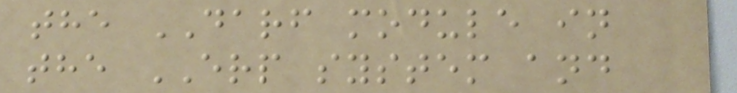the DARF module in
the ERP system and
